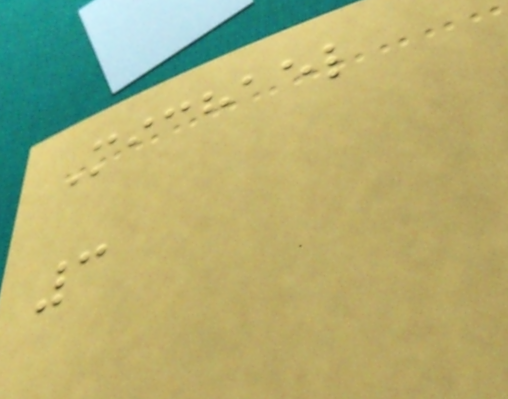Michael
3
